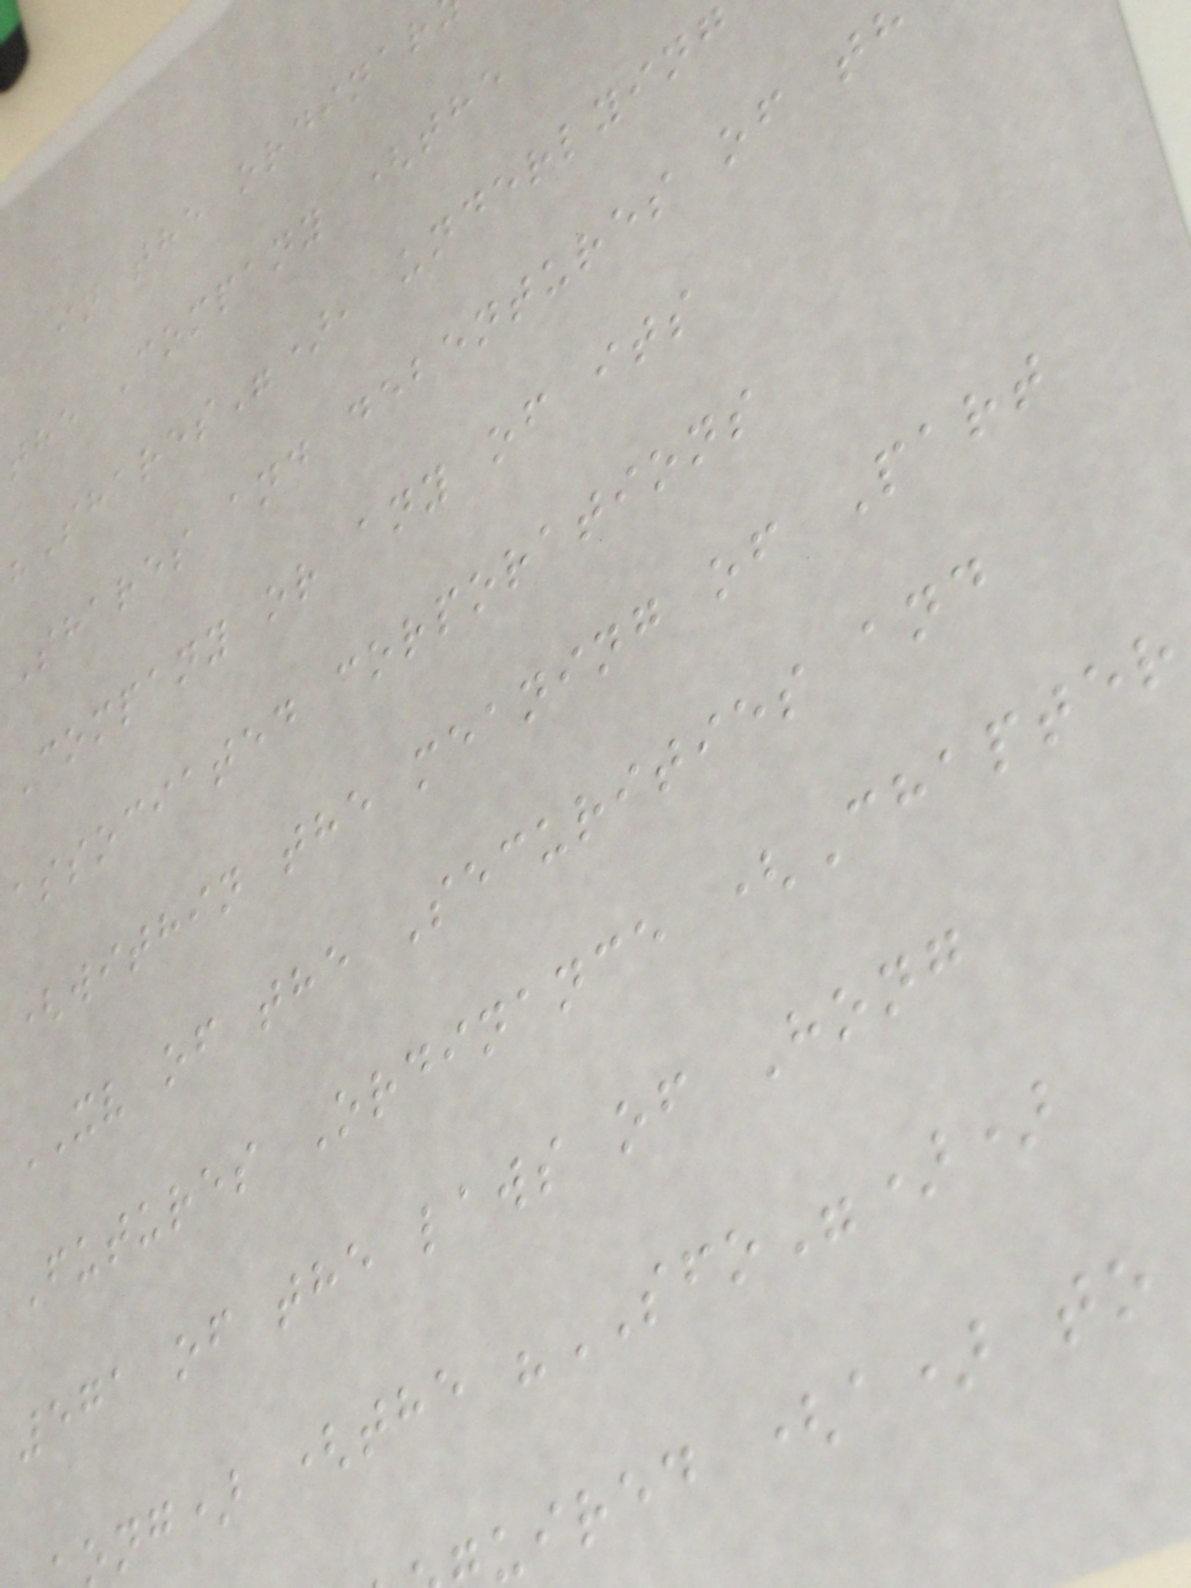in the ordinar
the Company (the
"Shares"), underlying
Shares and debentures of t
Company or any of its
associated corporations
(within the meaning of Part
XV of the Securities and
Futures Ordinance (Chapter
571 of the laws of Hong
ong) (the "SFO"))
uired (a) to
